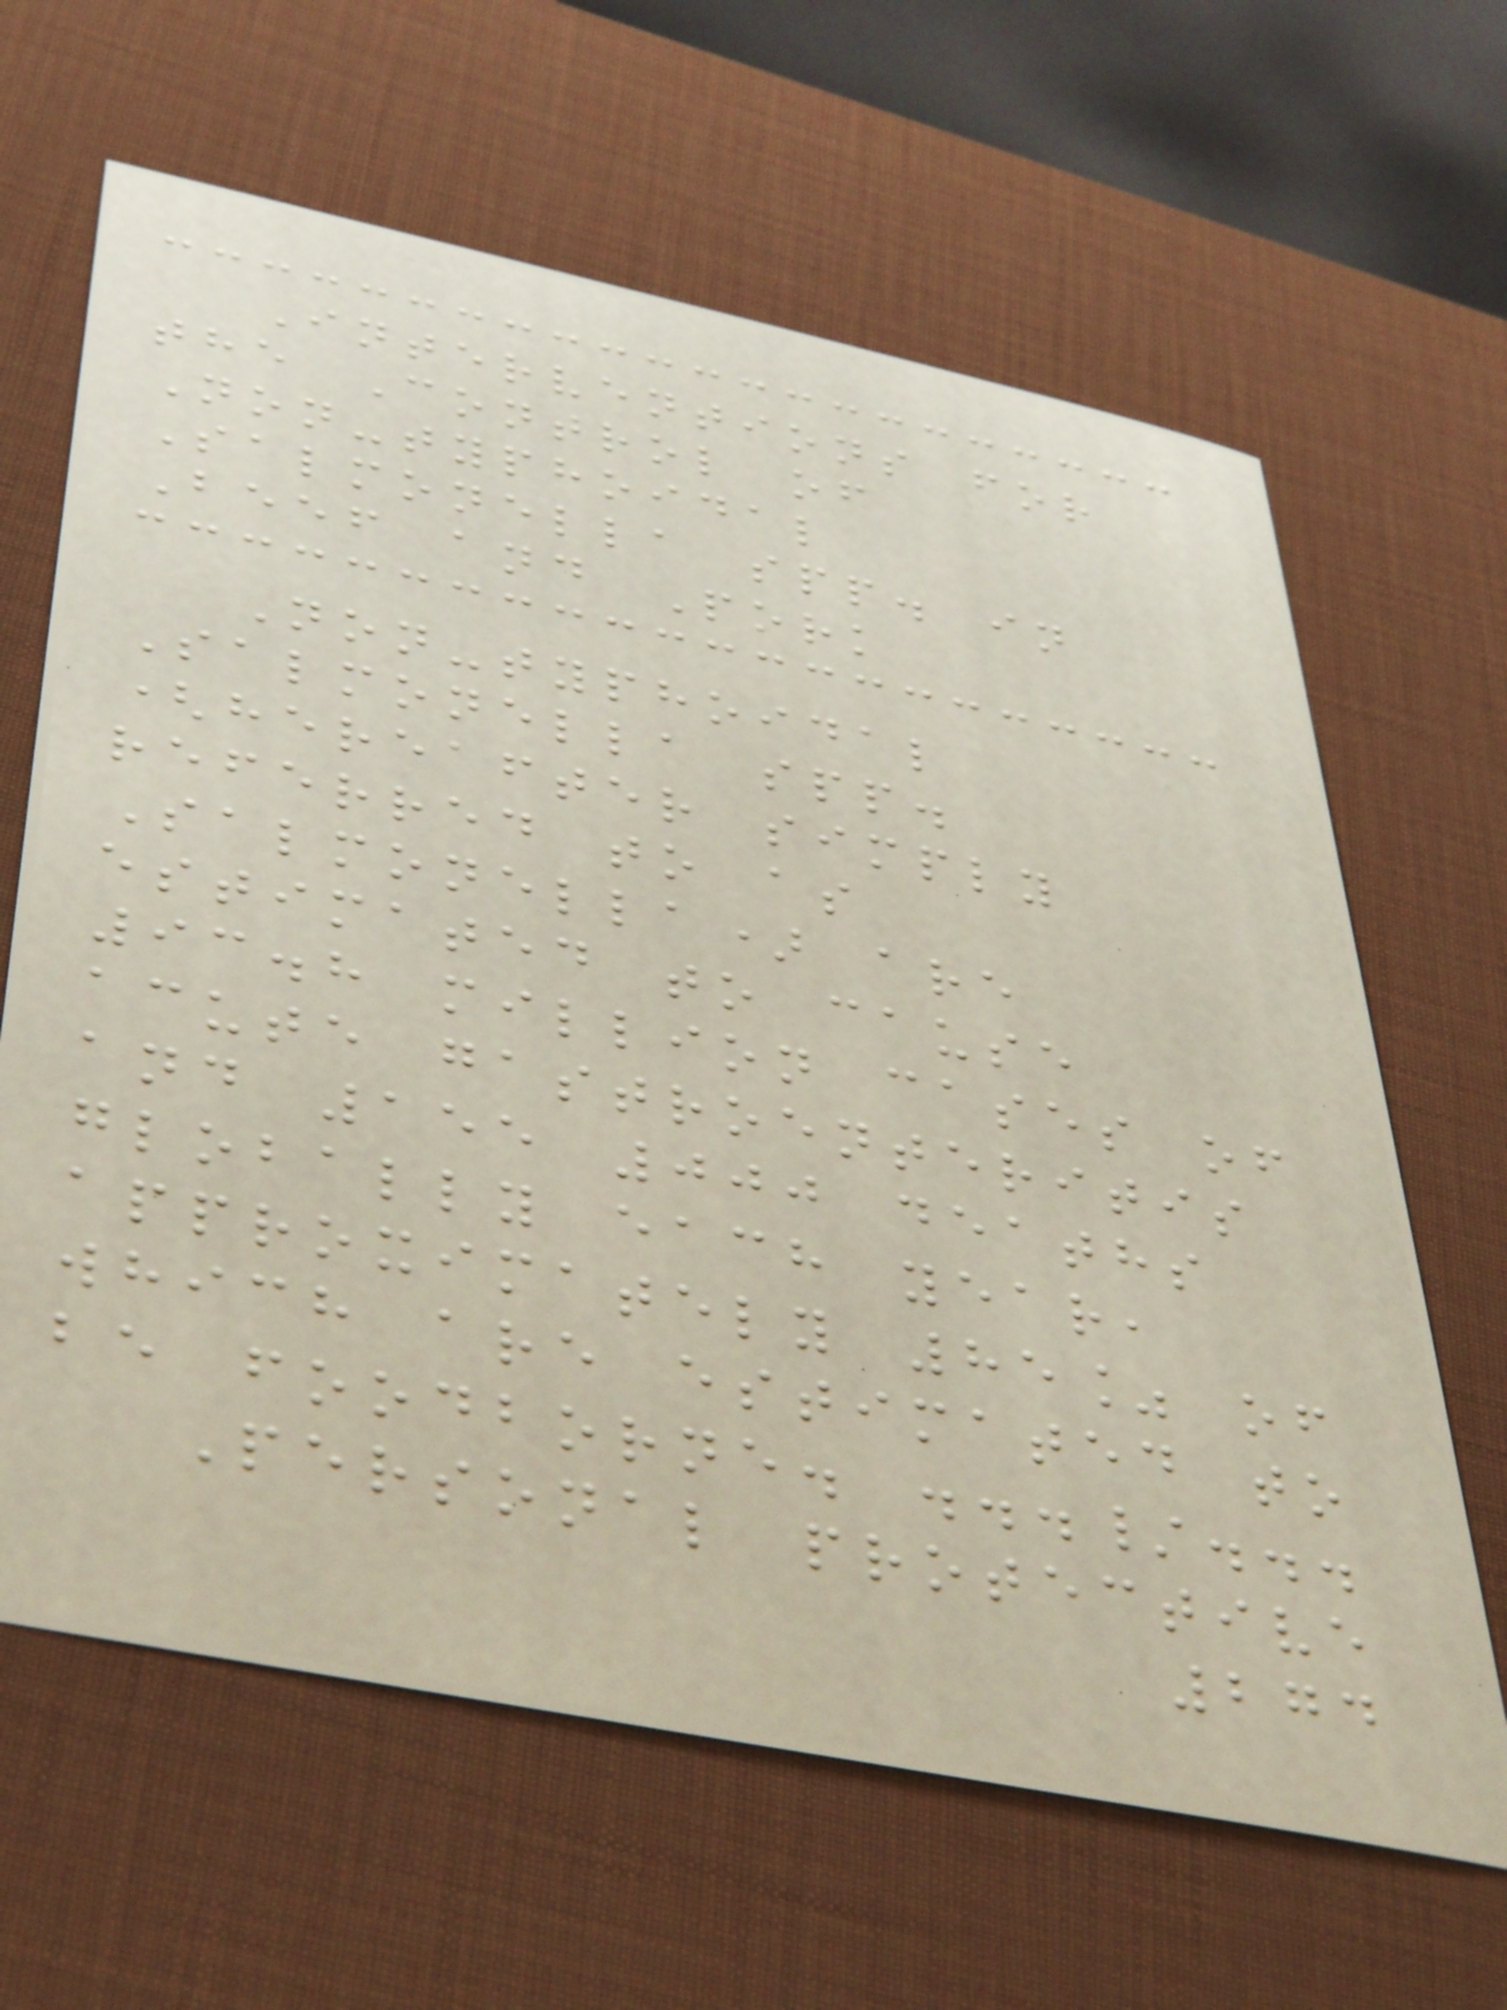Interventions for
the Control of
Non-typhoidal
Salmonella spp. in
Beef and Pork
Non-typhoidal
Salmonella spp.
(hereafter simply
referred to as
Salmonella) are
estimated to cause
93.8 million cases of
acute gastroenteritis
and 155 000 deaths
globally each year,
approximately 85% of
which are estimated to
be foodborne. .../...
Personal protective
274
